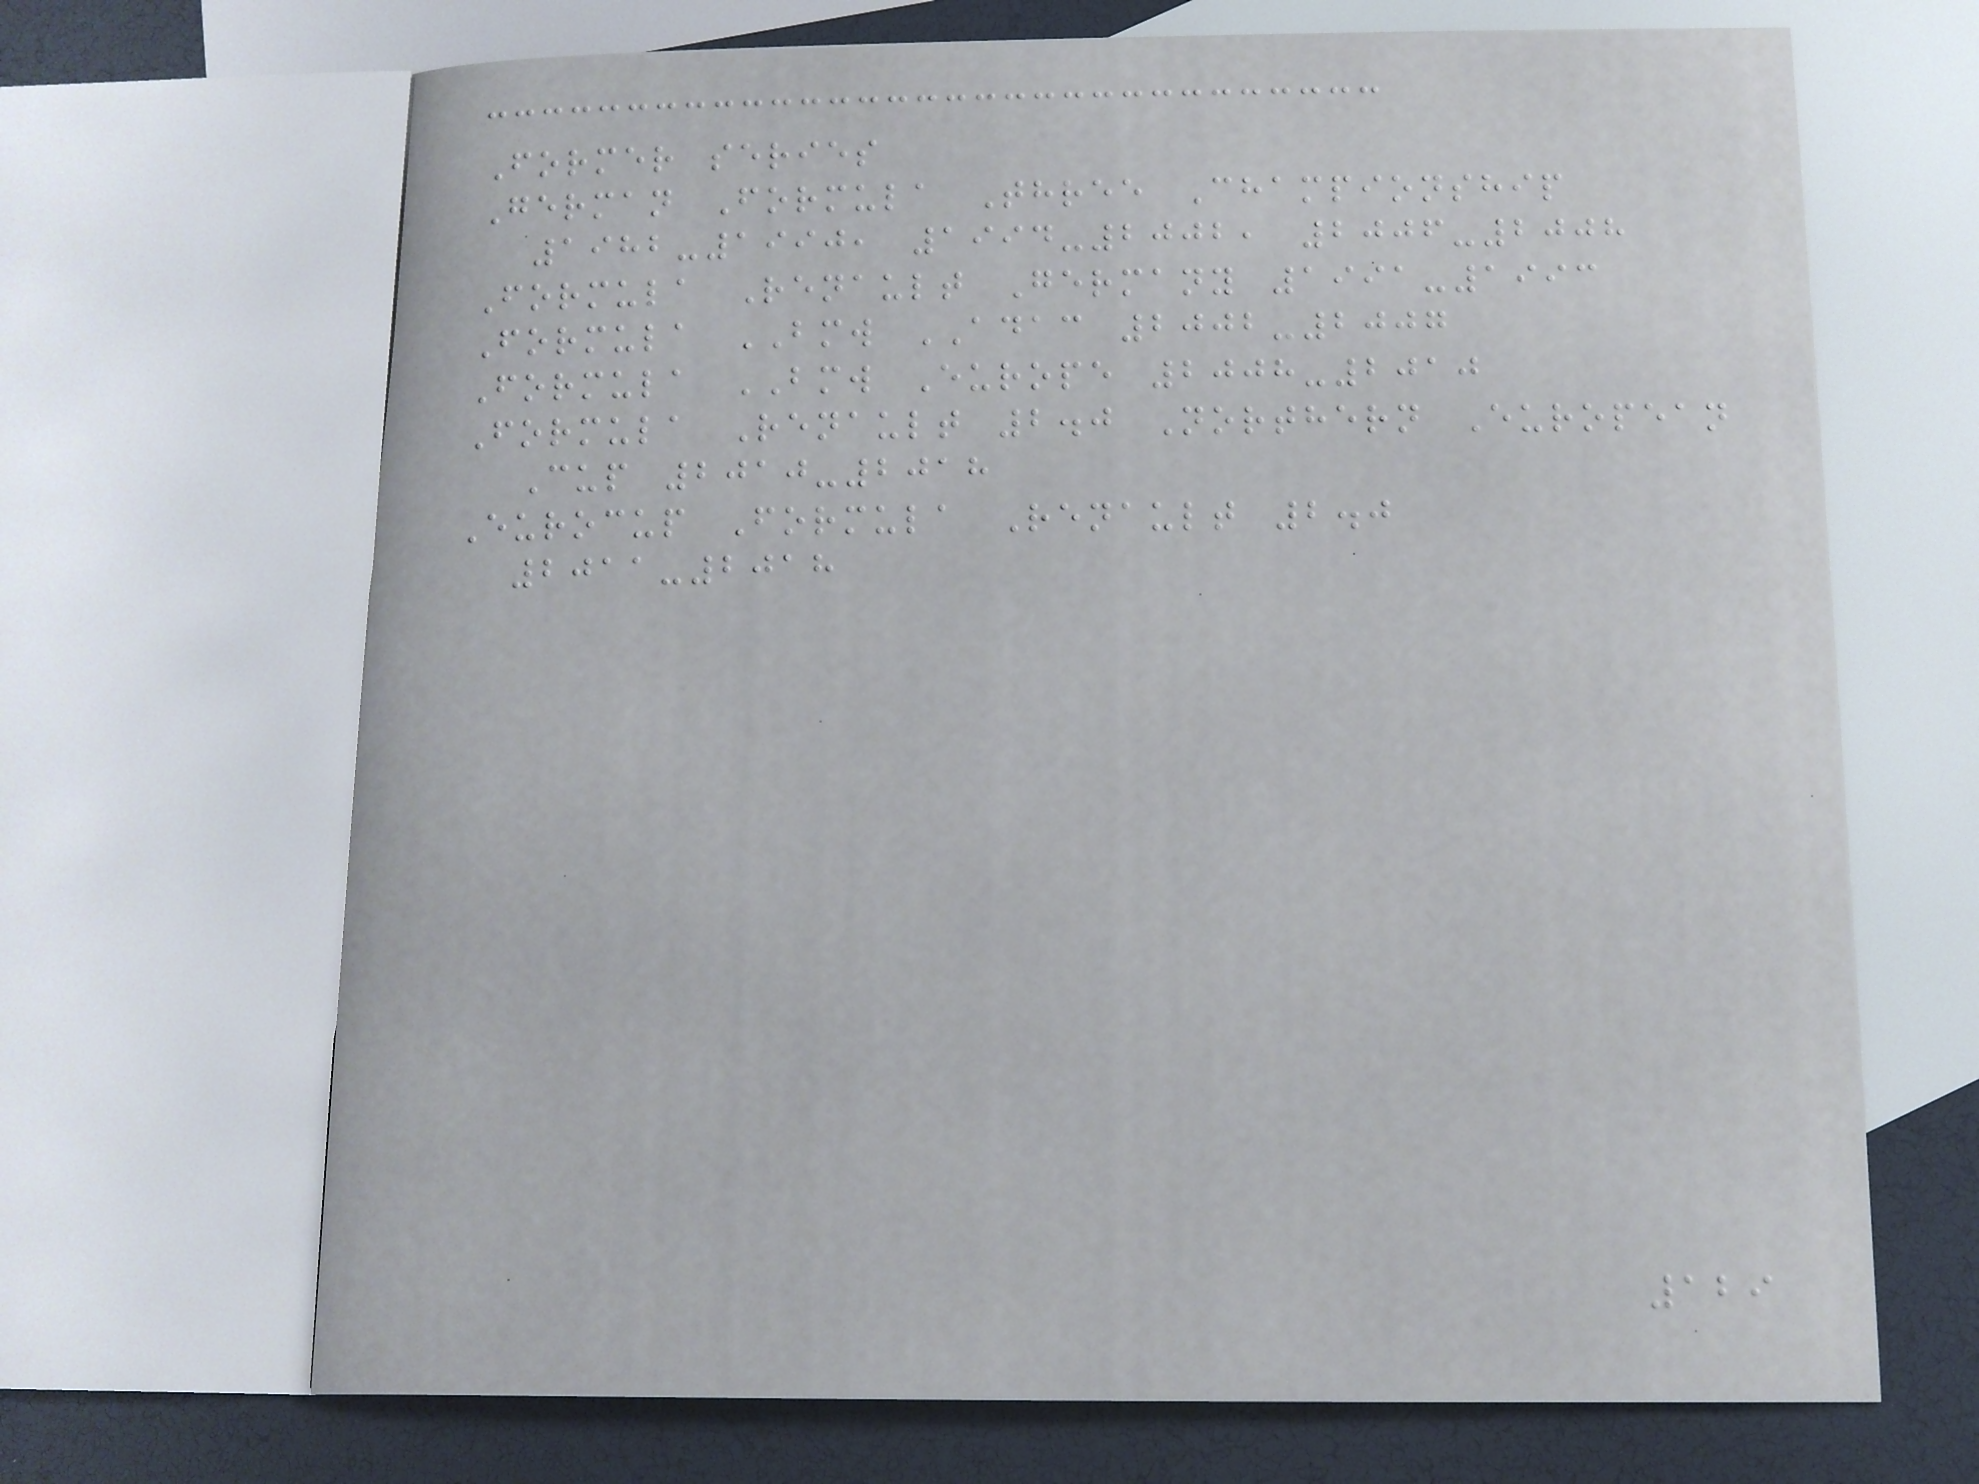Former series
German Formula Three Championship
1982-1990, 1994-2002, 2006-2008
Formula Renault Germany 1991-1993
Formula BMW ADAC 2002-2007
Formula BMW Europe 2008-2010
Formula Renault 2.0 Northern European
Cup 2010-2018
Eurocup Formula Renault 2.0
2011-2018
129
